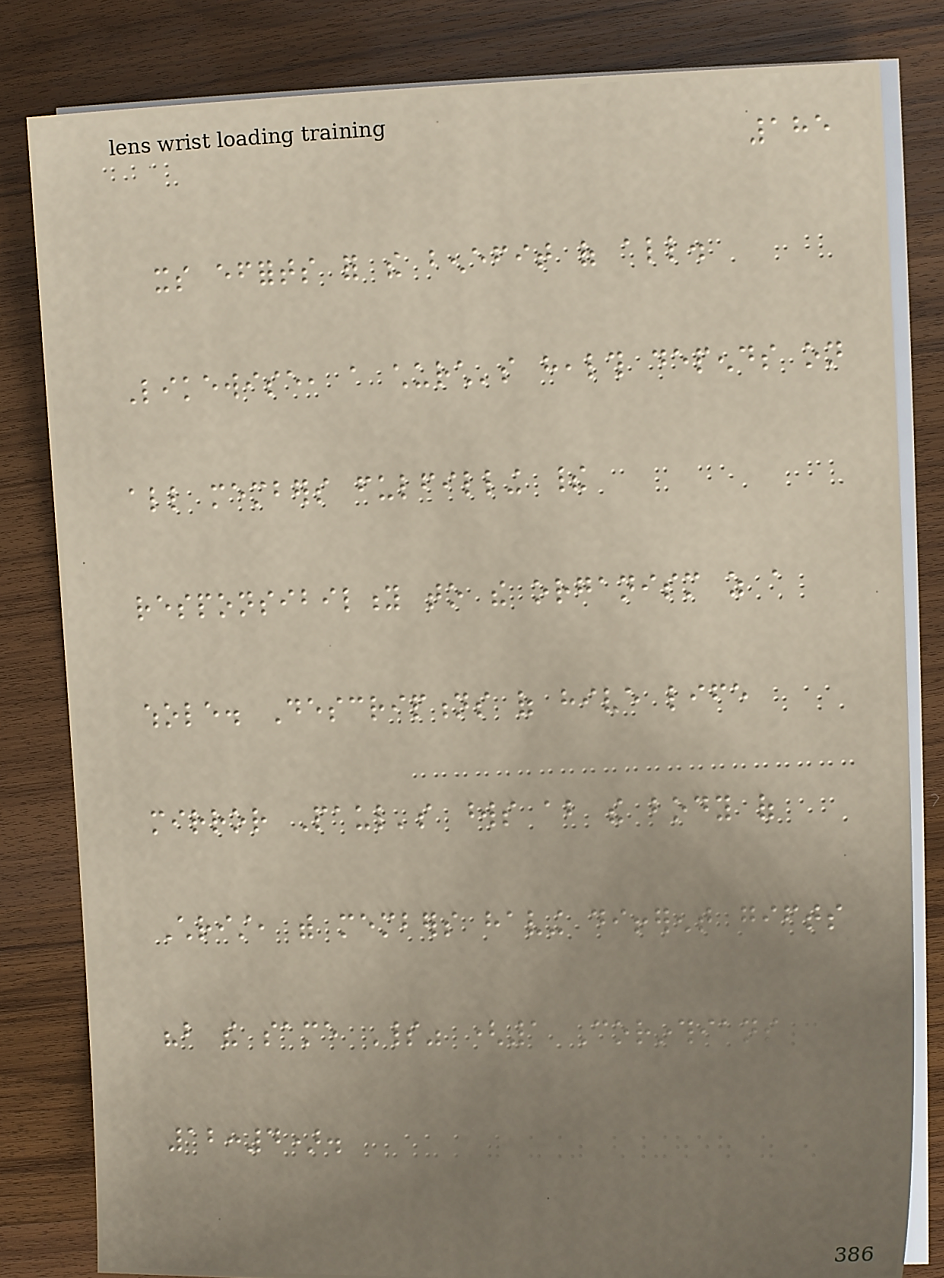185
its efforts for the benefit of all.
Likewise, a church's health depends on
all members fulfilling their
responsibility to the organism as a
whole. Descriptions of hive life
mirror Paul's words about the body of
Christ, with members having different gifts
"but the same Spirit" (1 Corinthians
12:4).
